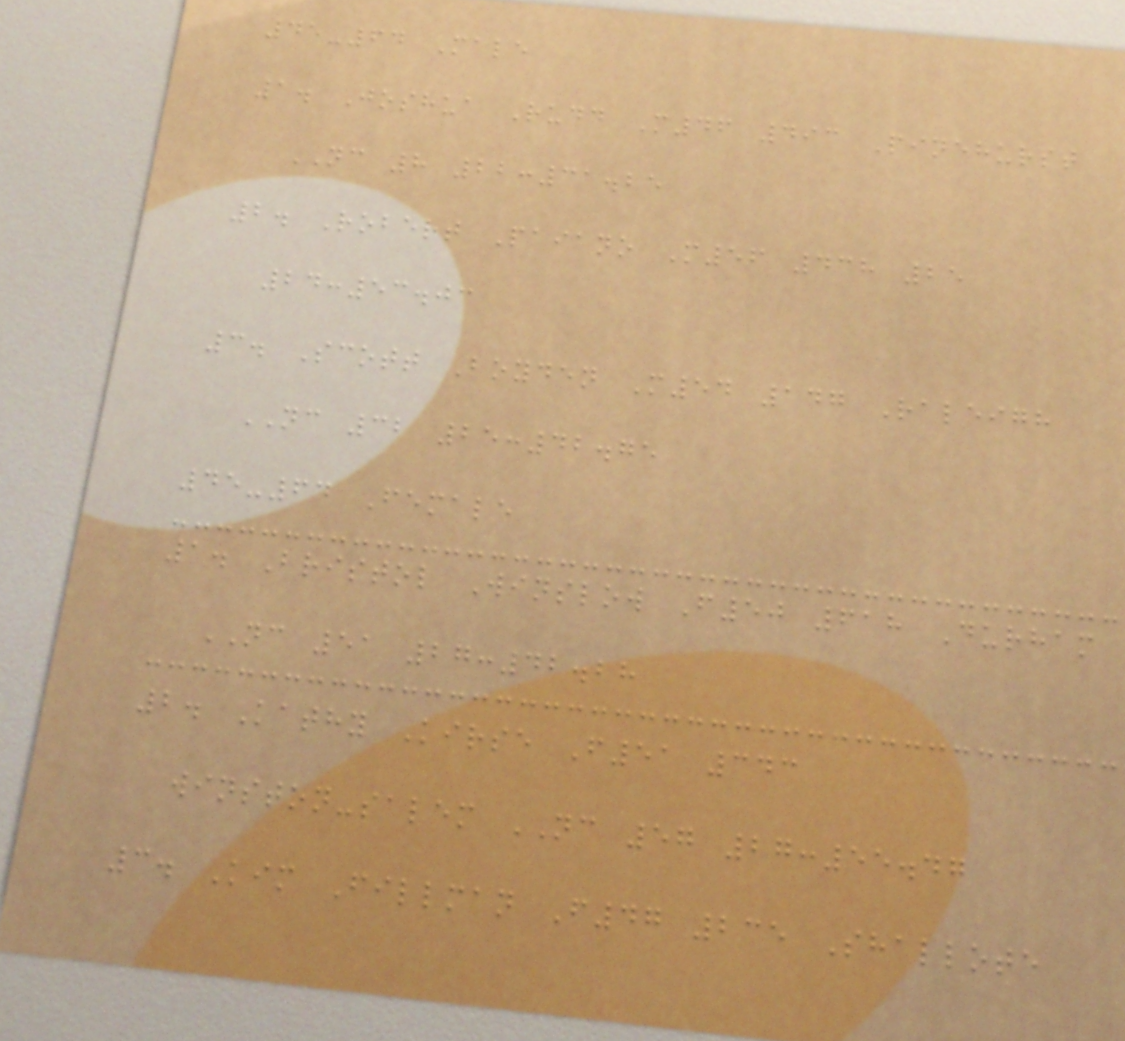45-64 Male
1. Joshua Rudd M46 493 Pinehurst
NC 8 22:31.25
2. Robert Paiano M56 438 25
24:53.03
3. Scott Boyden M54 147 Raleigh
NC 32 25:42.75
45-64 Female
1. Bristol Winslow F50 618 Durham
NC 51 27:42.28
2. Kathy Kirse F51 343
winston-salem NC 57 27:55.47
3. Kim Fillman F47 235 Shallote
